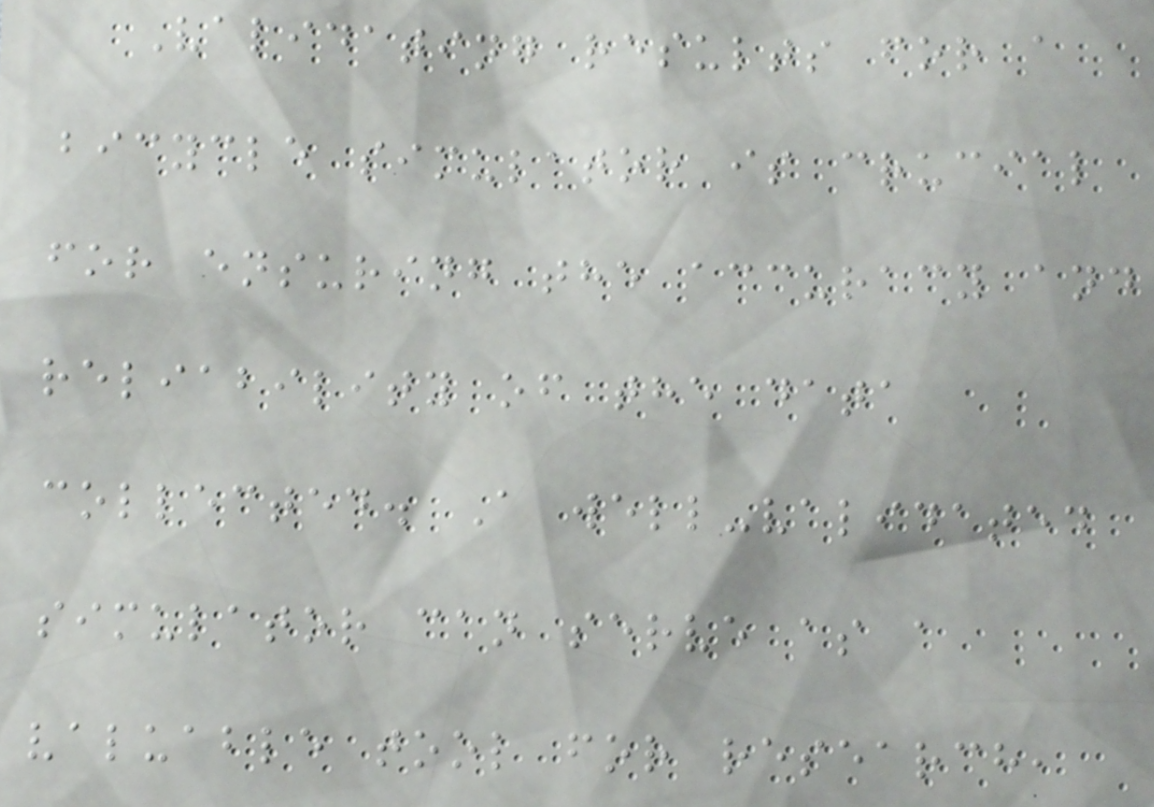Validating results for a
bicycle simulator is crucial
for ensuring the accuracy and
reliability of the data
collected. A well-validated
simulator can serve as a
valuable tool for research,
